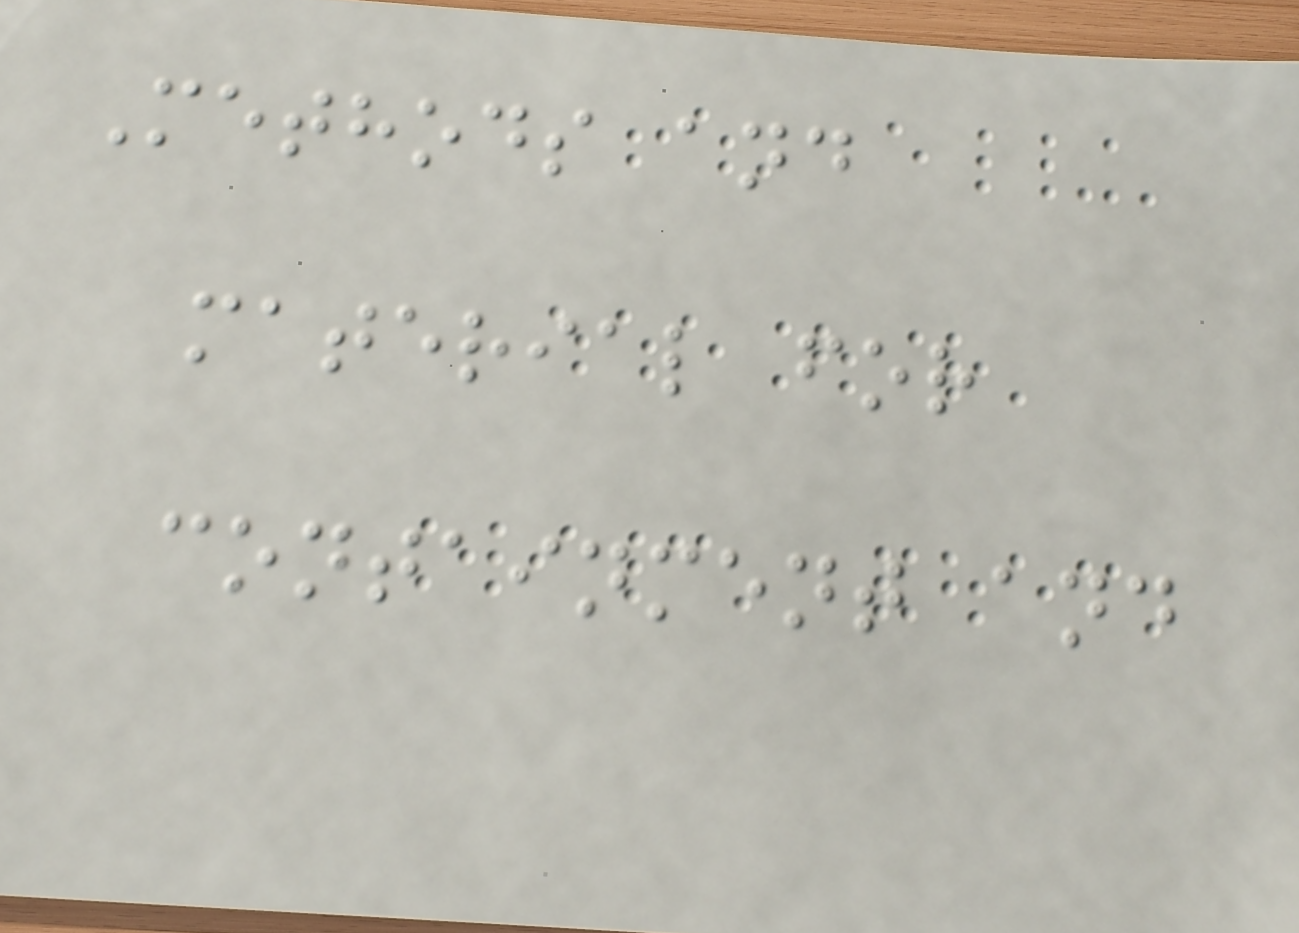Methods and
material for
containment and
